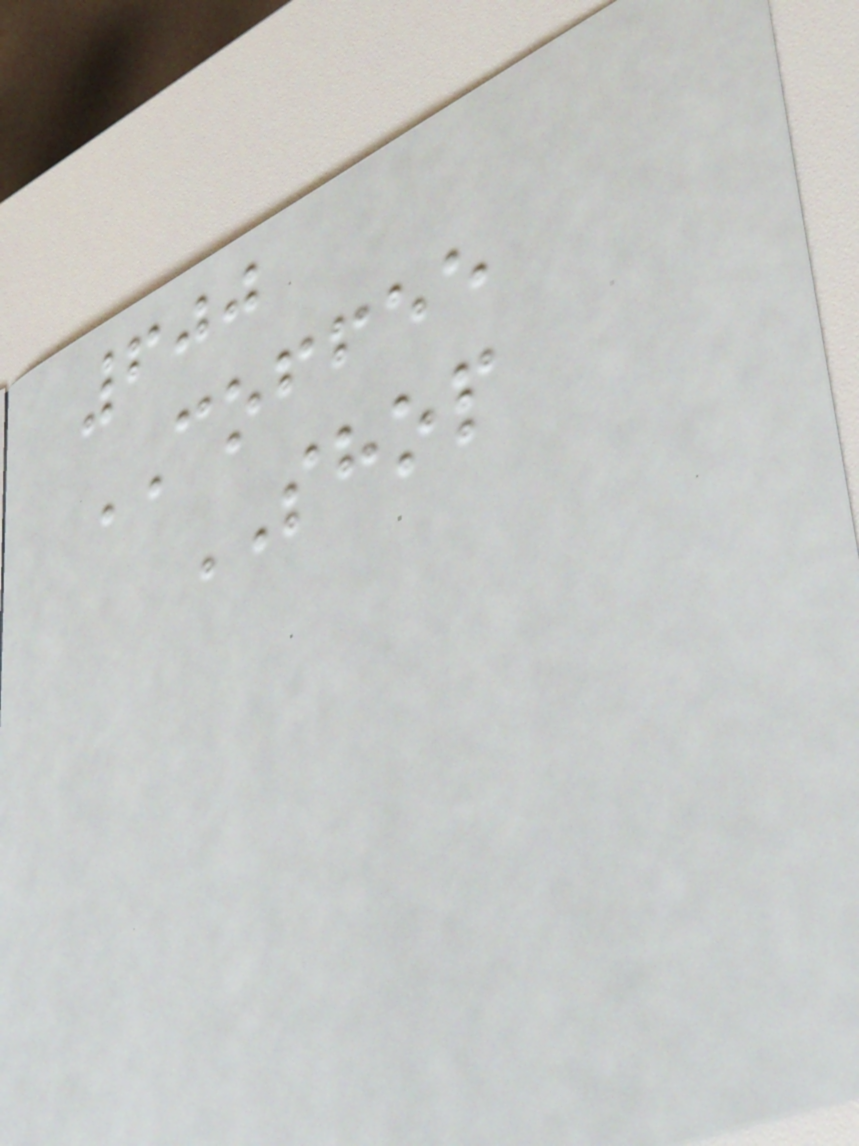600
COFFEE
SHOP
